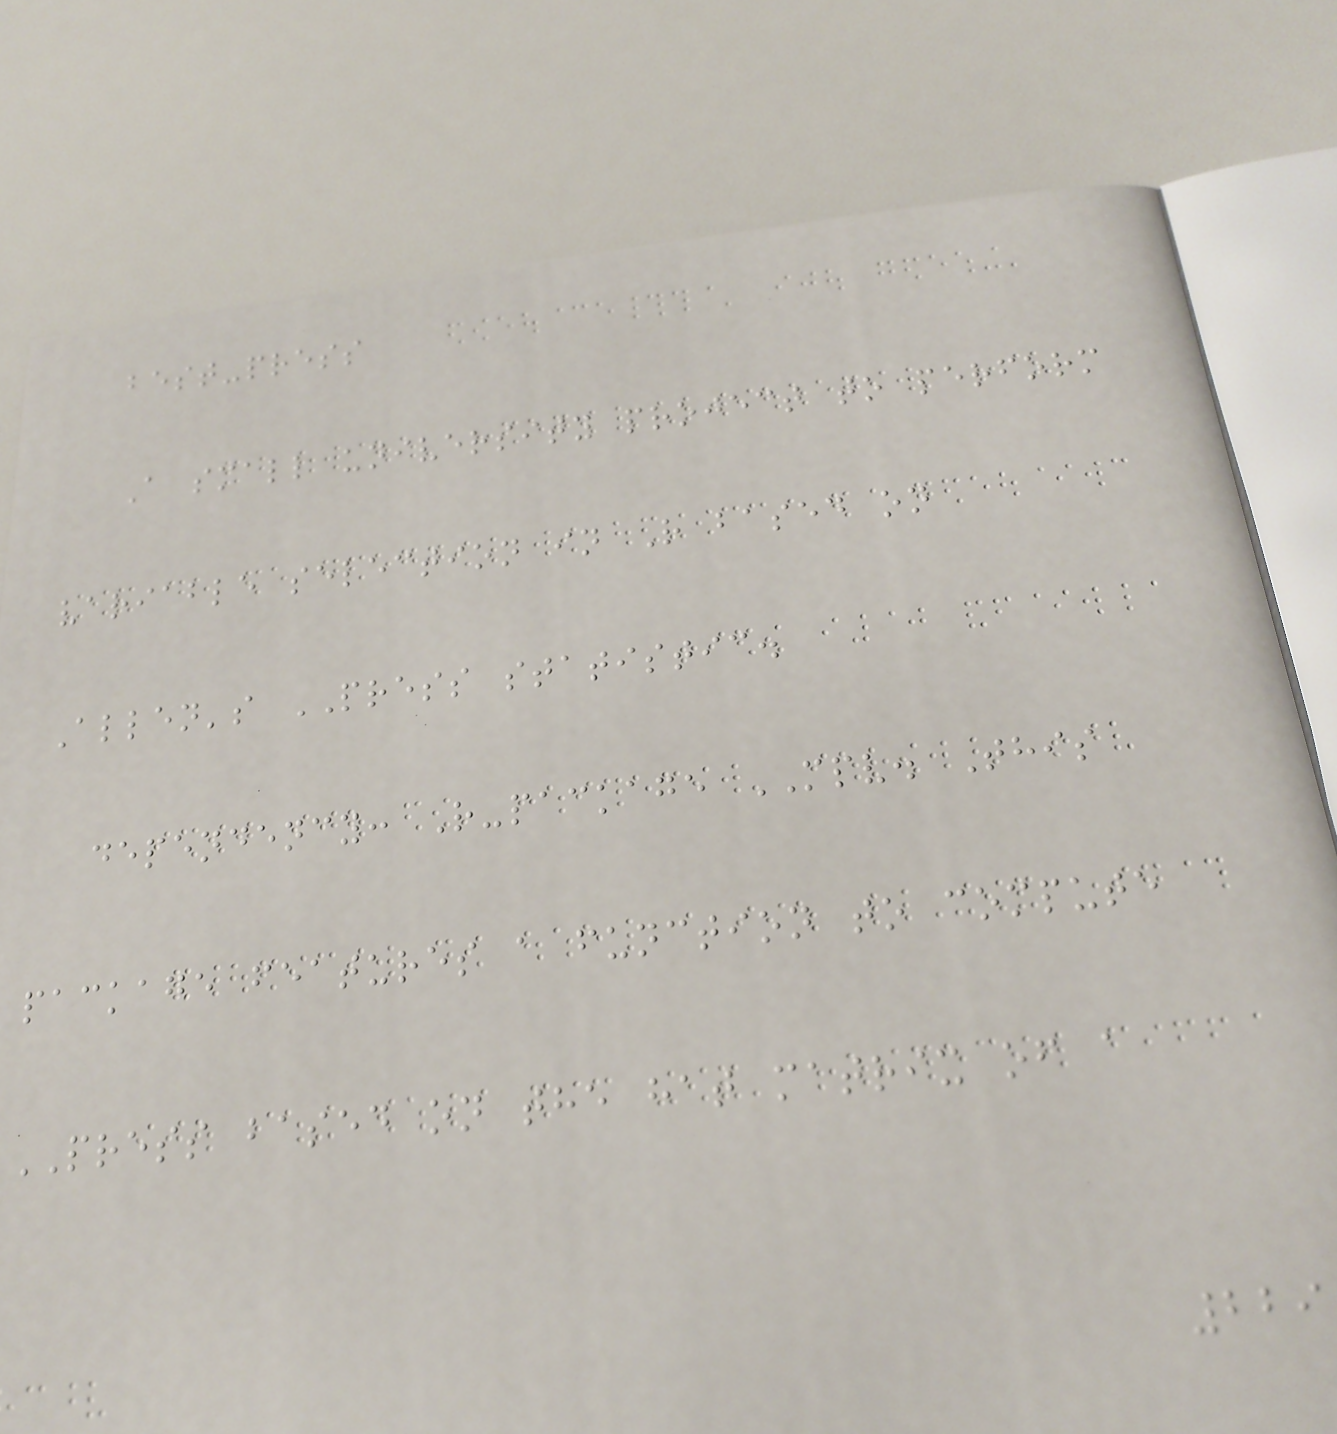best-press
A small university project to perform
variable selection in R based on
Allen's PRESS statistic.
dependency: R-package MPV. This
package features a function to compute
PRESS based on the hat matrix of a
229
